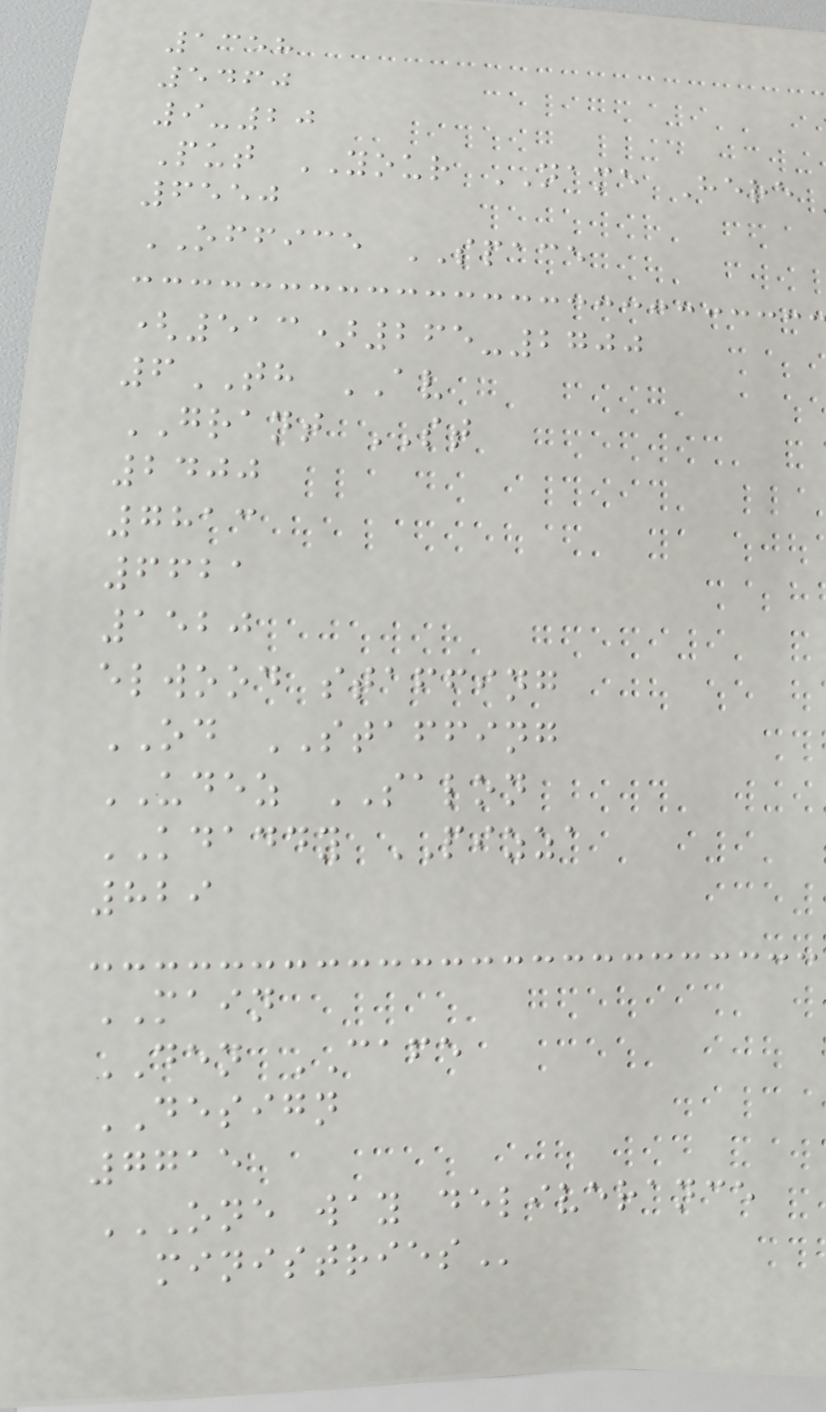1358
5460
9-20
Put YOUR NAME Here
6550
OFFICE SPACE
(513)265-2700
6TH AV
GRANT ST
2400
7813
6621
1520
elwood staffing
OD STAFFING
UDEZ SALON
KDADDY PIZZA
829
MAIN
DEN CAFE
DESIGN
7715
ONE WAY DELIVERANCE
MINISTRIES
